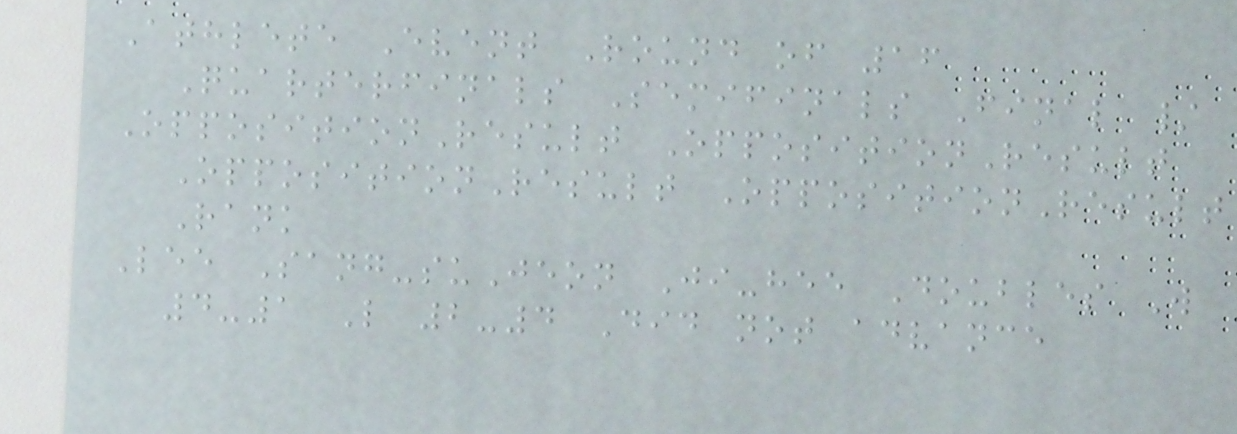Athlete Event Round of 16
Quarterfinals Semifinals Final /
OppositionResult OppositionResult
OppositionResult OppositionResult
Rank
Lee Sang-suJeon Ji-hee Doubles W
4-1 L 2-4 Did not advance
